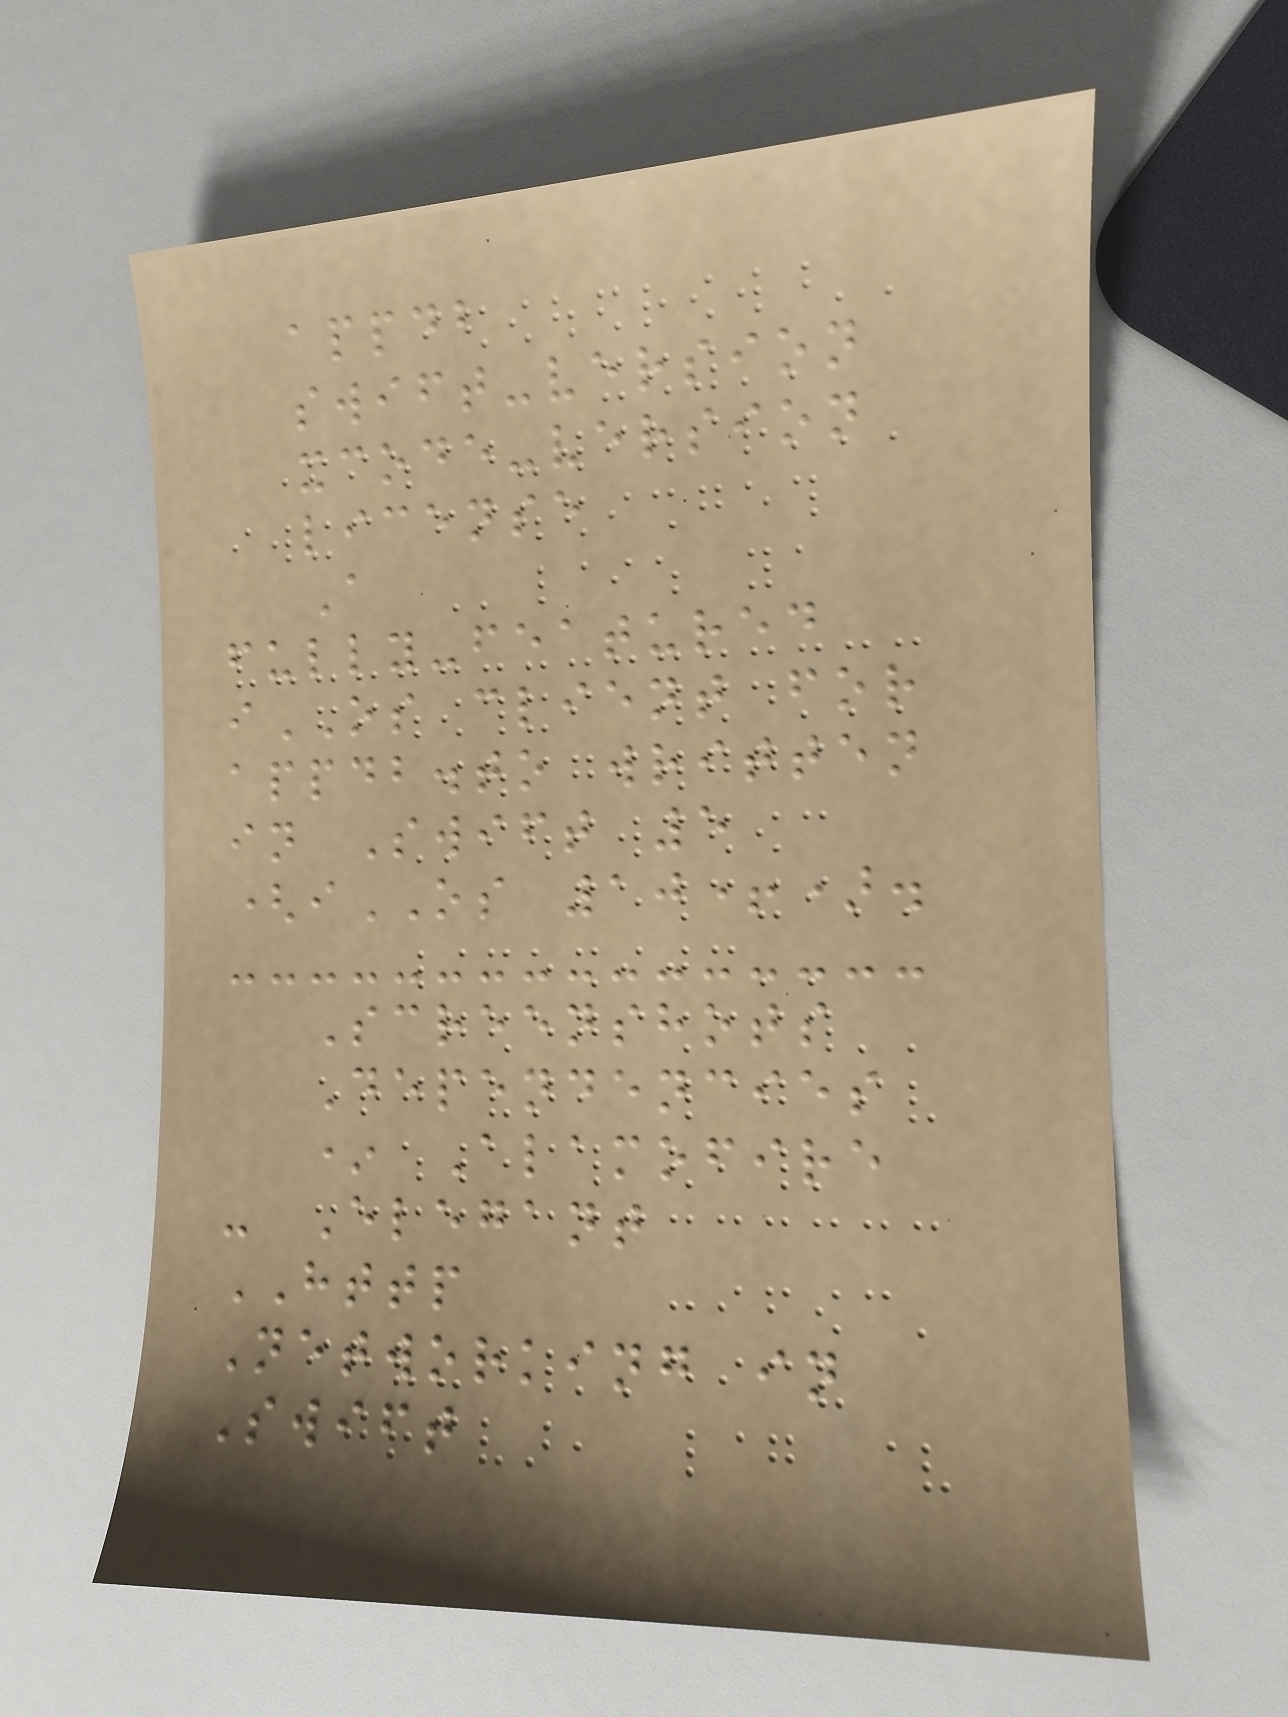appdb
swift-version
xcode-version
license
A
fully-featured
iOS client for
appdb.to written
in Swift 5
(iOS 10+).
Screenshots
Dependencies
* Alamofire
- Elegant
HTTP
Networking in
Swift
